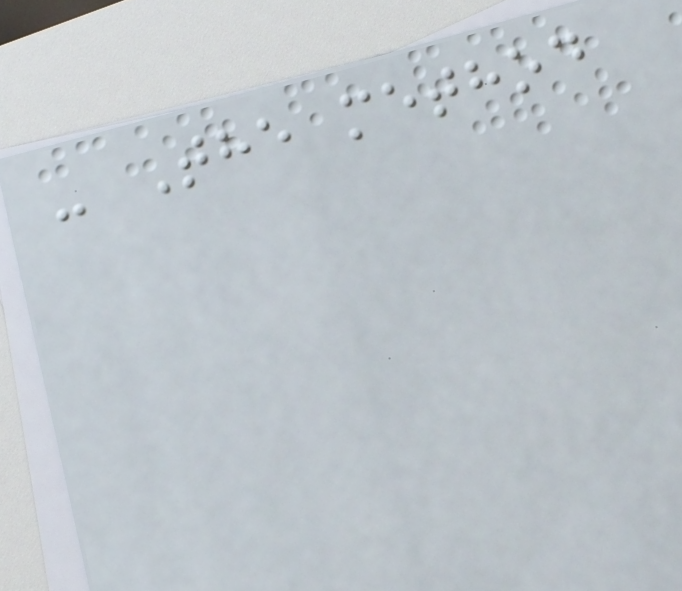- The method
